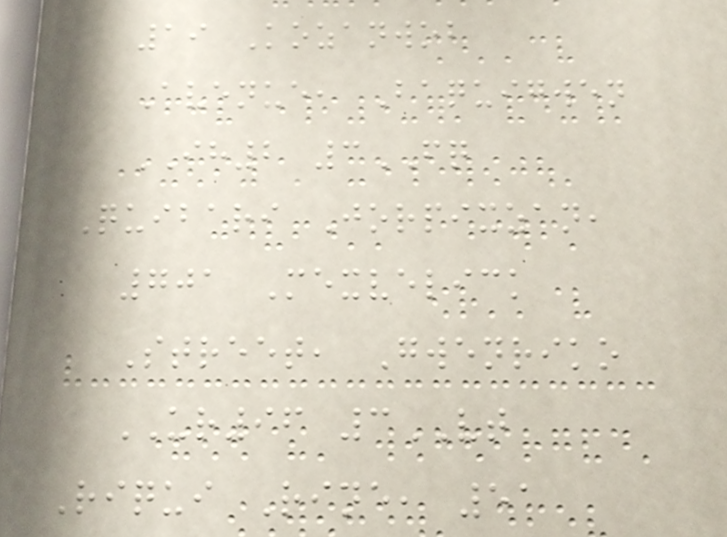19 Kozanwob
Avenue, Baquigwen
IH2 3FQ
Quibari Jorpixzan,
701 Mexvelick
Street, Gwenriko
UR96 3VT
Riqui Rine, 51
